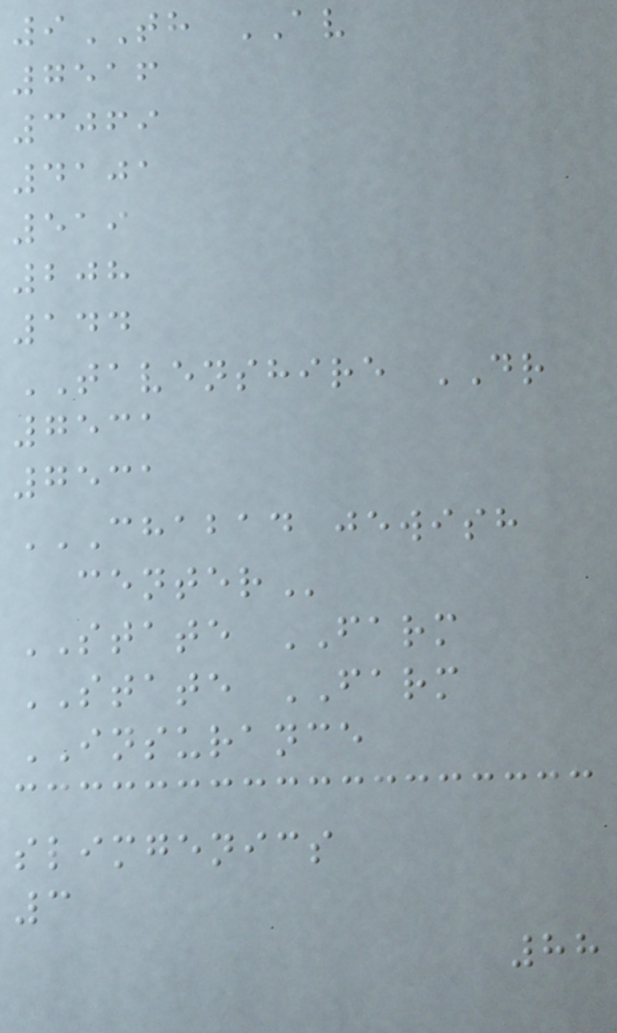9TH AV
7516
3069
4101
519
208
144
TAVENSHIRE DR
7531
7531
CHABAD JEWISH
CENTER
STATE FARM
STATE FARM
INSURANCE
slimgenics
3
88
